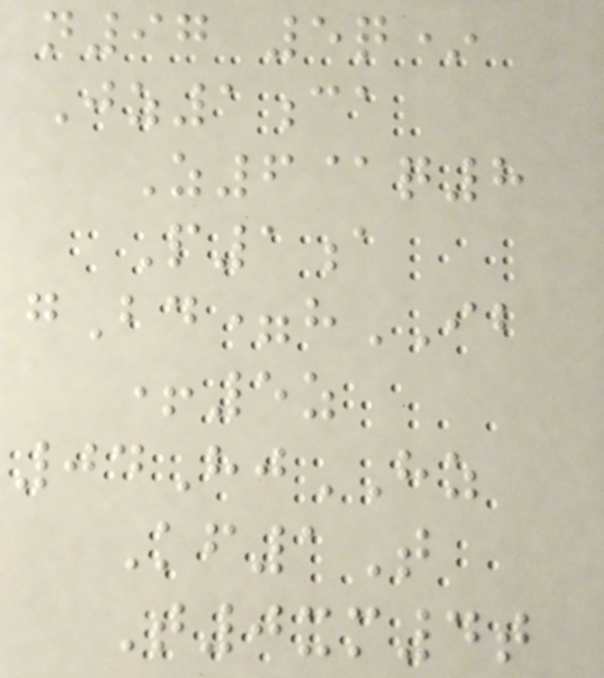n97 5q*
Jz1ca
Z6@q8
P1a
gBd=hIB
+5z
04HjHZ
Kf1T
T0xm4t
